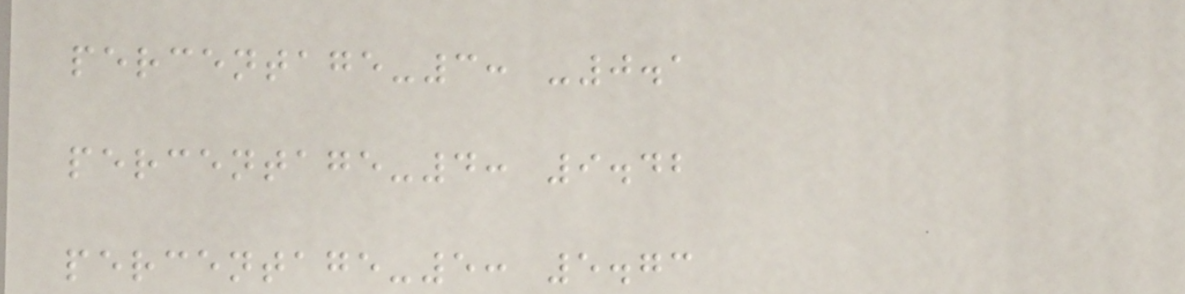percentage-3: -0.1
percentage-4: 9.42
percentage-5: 5.73
